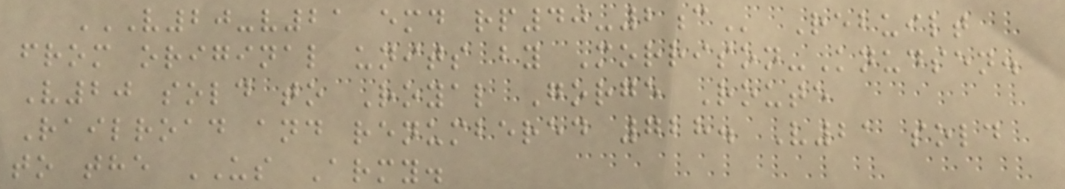V20-V21 EMD RP40-2C Rebuilt
from original units by Morrison-Knudsen.
V20 sold to Royal Gorge Route
Railroad and renumbered 728. V21 sold
to the US Army.
